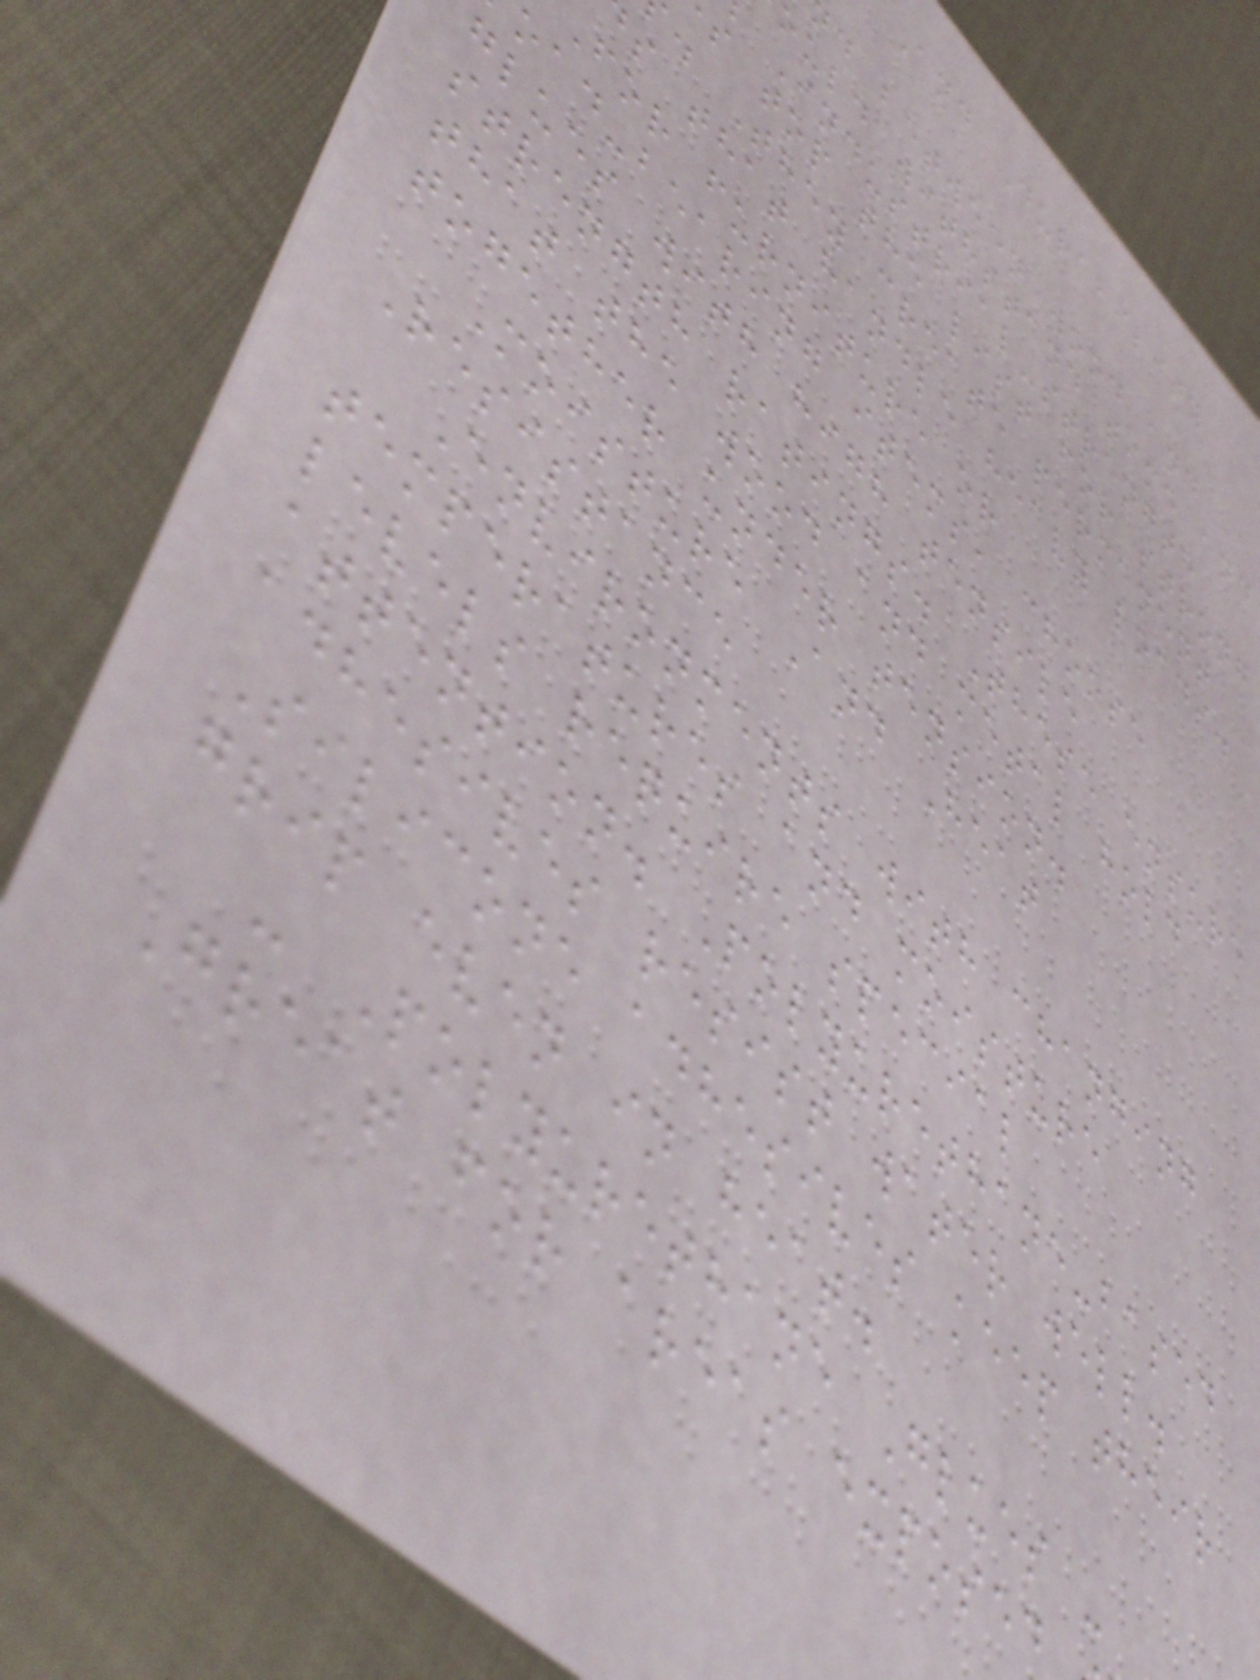And Durability
d between wood and
ould withstand time and
Industrial-strength
s top the list for strong
. They create permanent
s that handle heavy loads.
For furniture or
oad-bearing items, choose
glues with high tensile
strength ratings. These ensure
that the wood and metal hold
together under tension.
Moisture And Heat
Resistance
Environments with changing
temperatures and moisture
levels require special
attention. Polyurethane-based
adhesives resist water well.
Silicone adhesives keep their
grip even in heat.
- Polyurethane Glues -
Great for areas exposed
